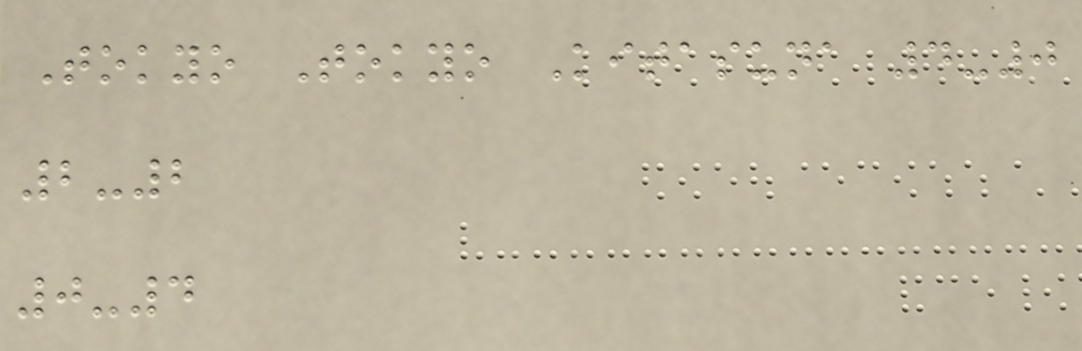Tokyo Tokyo Kitasuna 4-0
2-2
0-4
